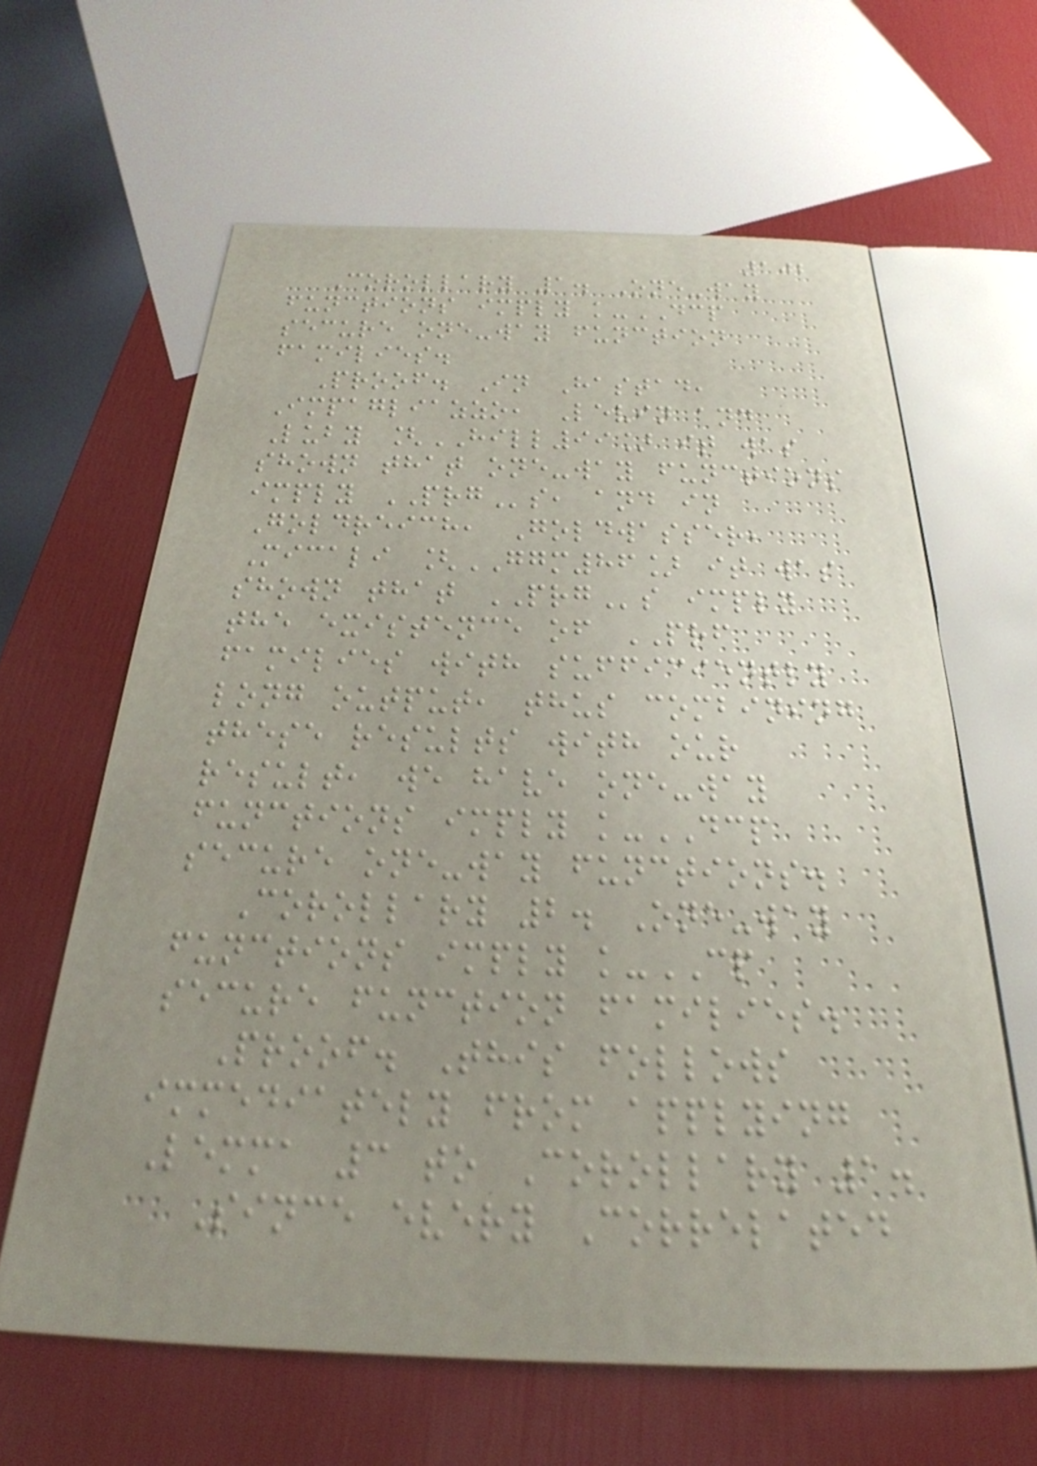102
Corollary 1. One-way
functions imply k-DCP
secure one-way function
families.
Proof. In Hastad,
Impagliazzo, Levin and
Luby [HILL99] it was
shown that one-way functions
imply PRGs, and in
Goldreich, Goldwasser,
Micali [GGM86] it was
shown that PRGs imply
the existence of PRF
families with sufficiently
long output, thus combining
these results with our
result, we have one-way
functions imply k-DCP
secure one-way functions.
Corollary 2. One-way
functions imply k-CP
secure function families.
Proof. This follows
immediately from applying
Lemma 3 to Corollary 1.
Since every Correlated
